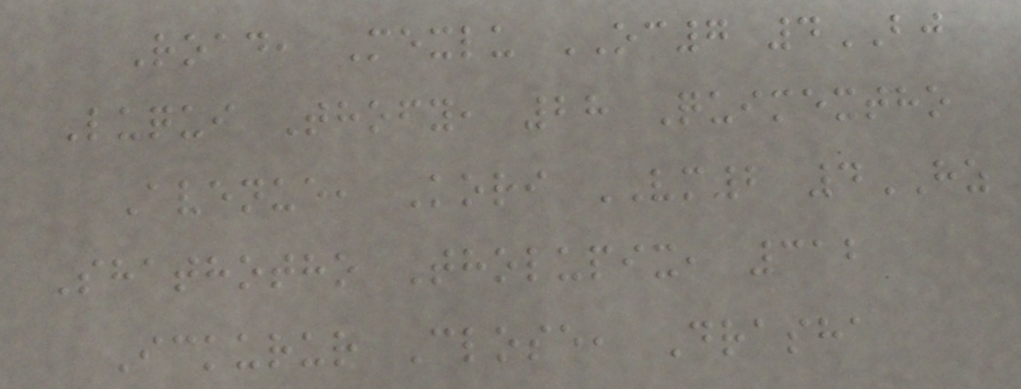Road, Mexlu OC7 4BJ
Luqui Thofy, 28 Quimextho
Avenue, Kori VM2 4HZ
Shathotho Tholupix, 312
Ickurur Close, Drasha
